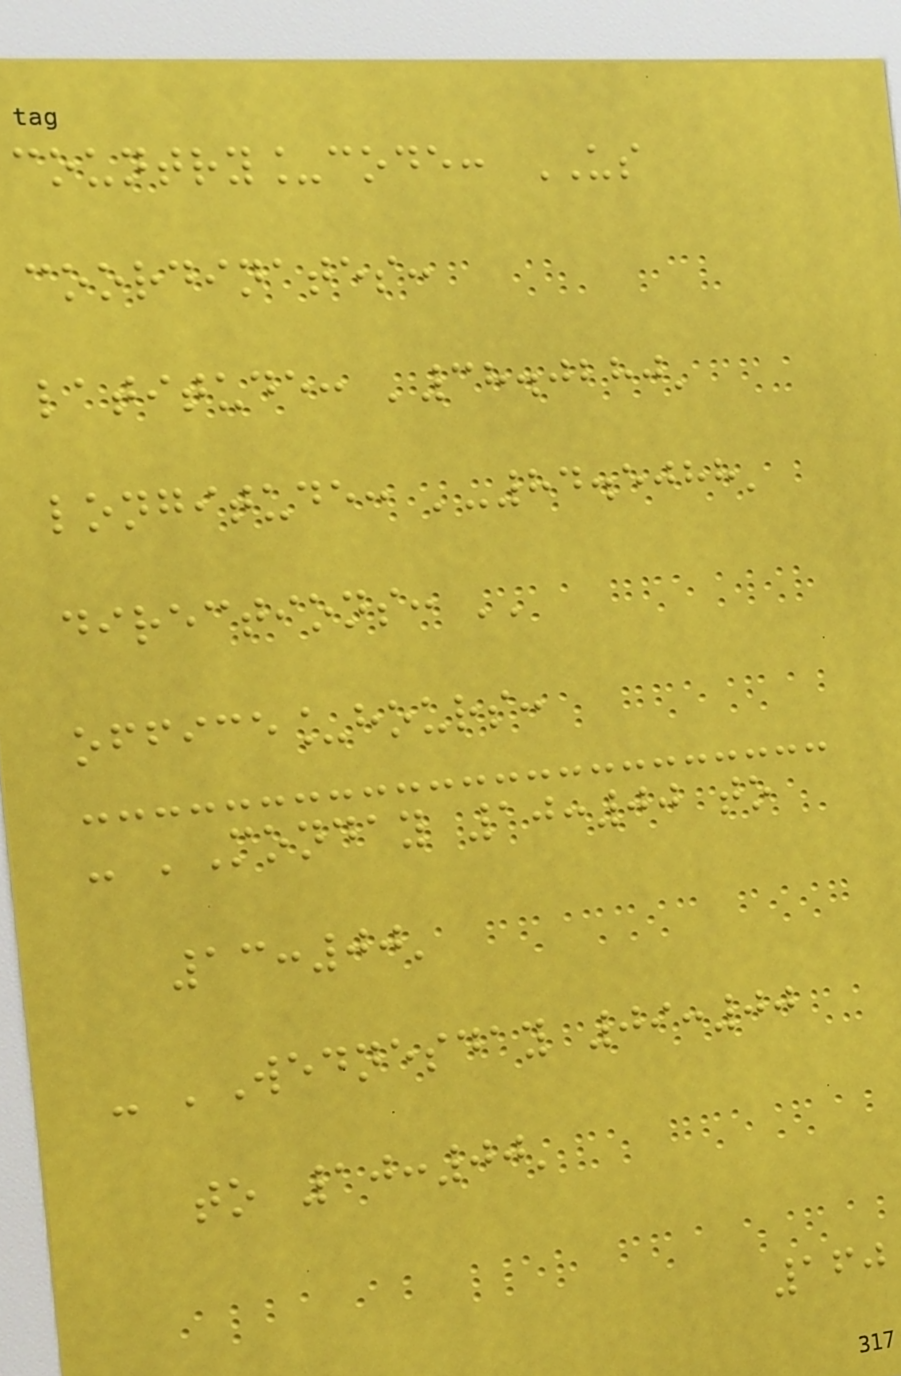country_code: US
coordinates:
latitude: '38.0280'
longitude: '-84.5088'
directions: ''
office_hours:
- 'Monday 10:00 to
13:00'
- 'Wednesday 09:00
to 10:00'
160
